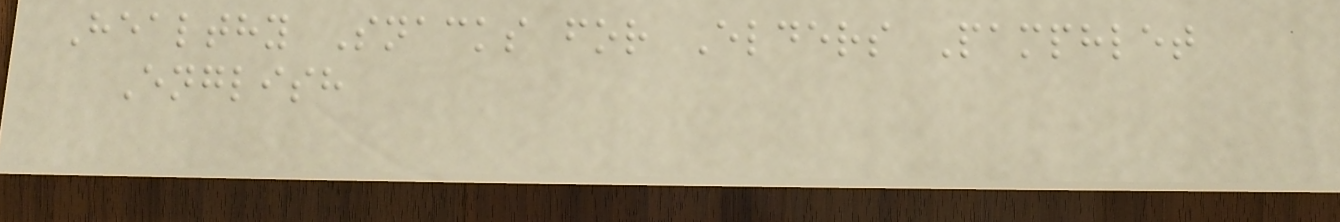Healthy Snacks for Elders Pamphlet
English
